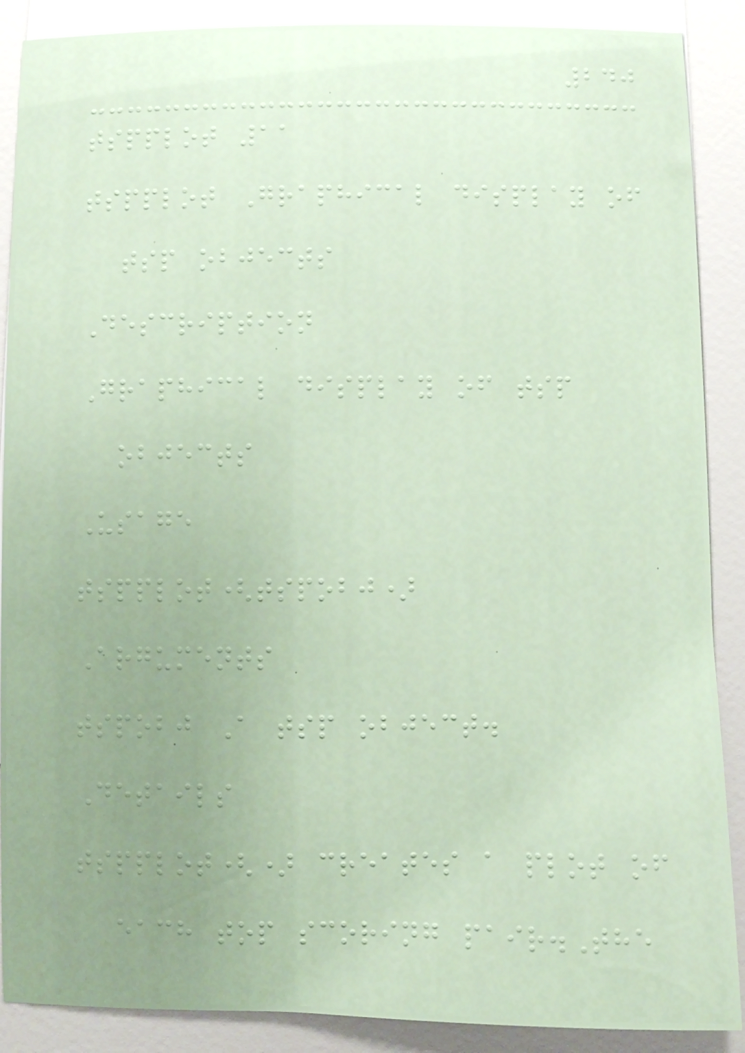240
tspplot 11
tspplot Graphical display of
tsp objects
Description
Graphical display of tsp
objects
Usage
tspplot(tspobj)
Arguments
tspobj A tsp object.
Details
tspplot() creates a plot of
each top scoring pair.The
